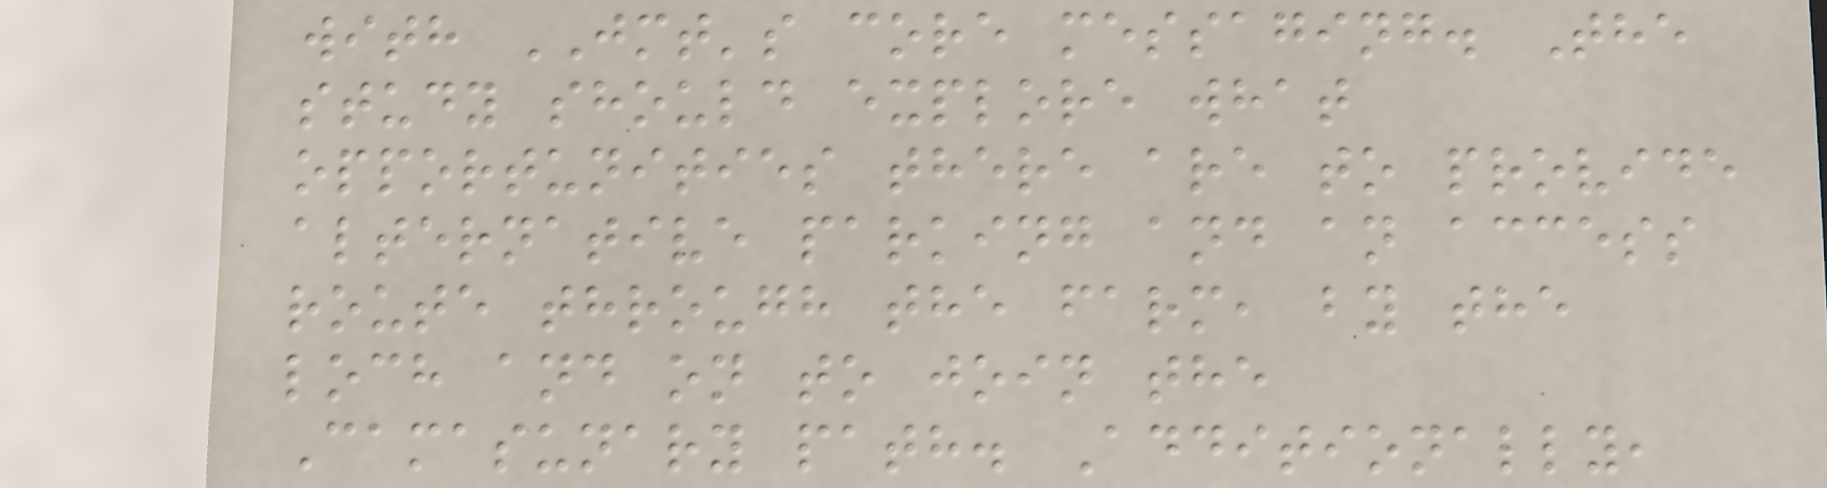with JMT's core messaging. The
study should explore what
opportunities there are to provide
alternative parking and an access
route through the farm, by the
loch and on to join the
Camasunary path. Additionally,
